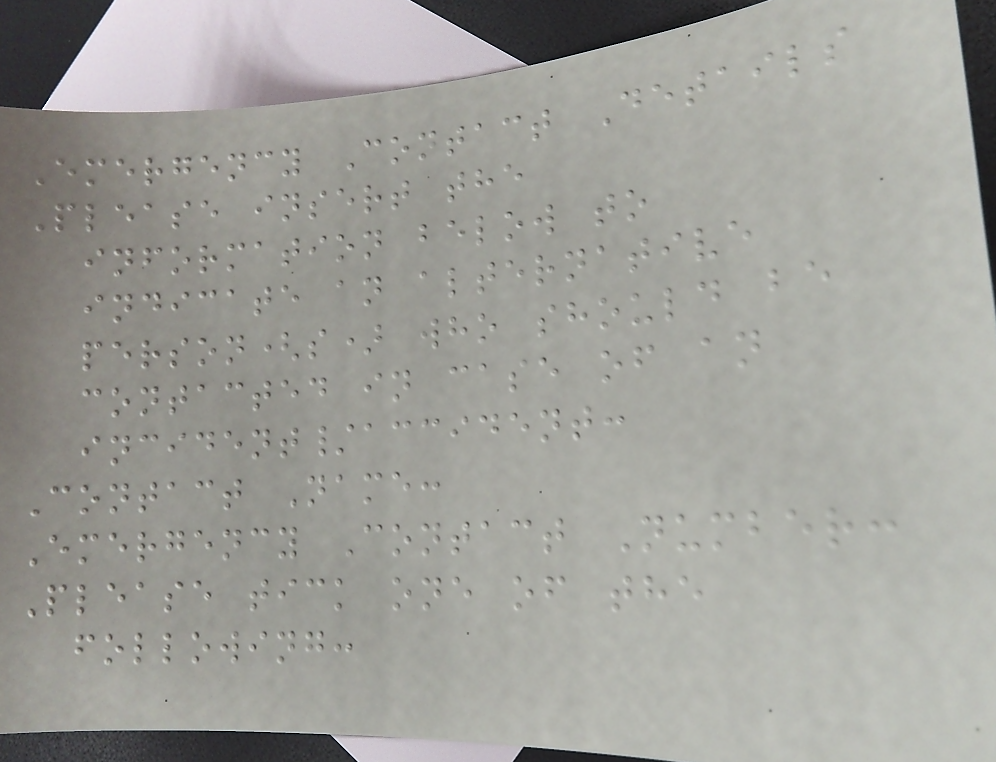Emergency Contact Details
Please insert the
information below to
indicate an alternative
person(s) who should be
contacted in case of an
incident/accident:
Contact Name:
Emergency Contact Number:
Please tick one of the
following:
